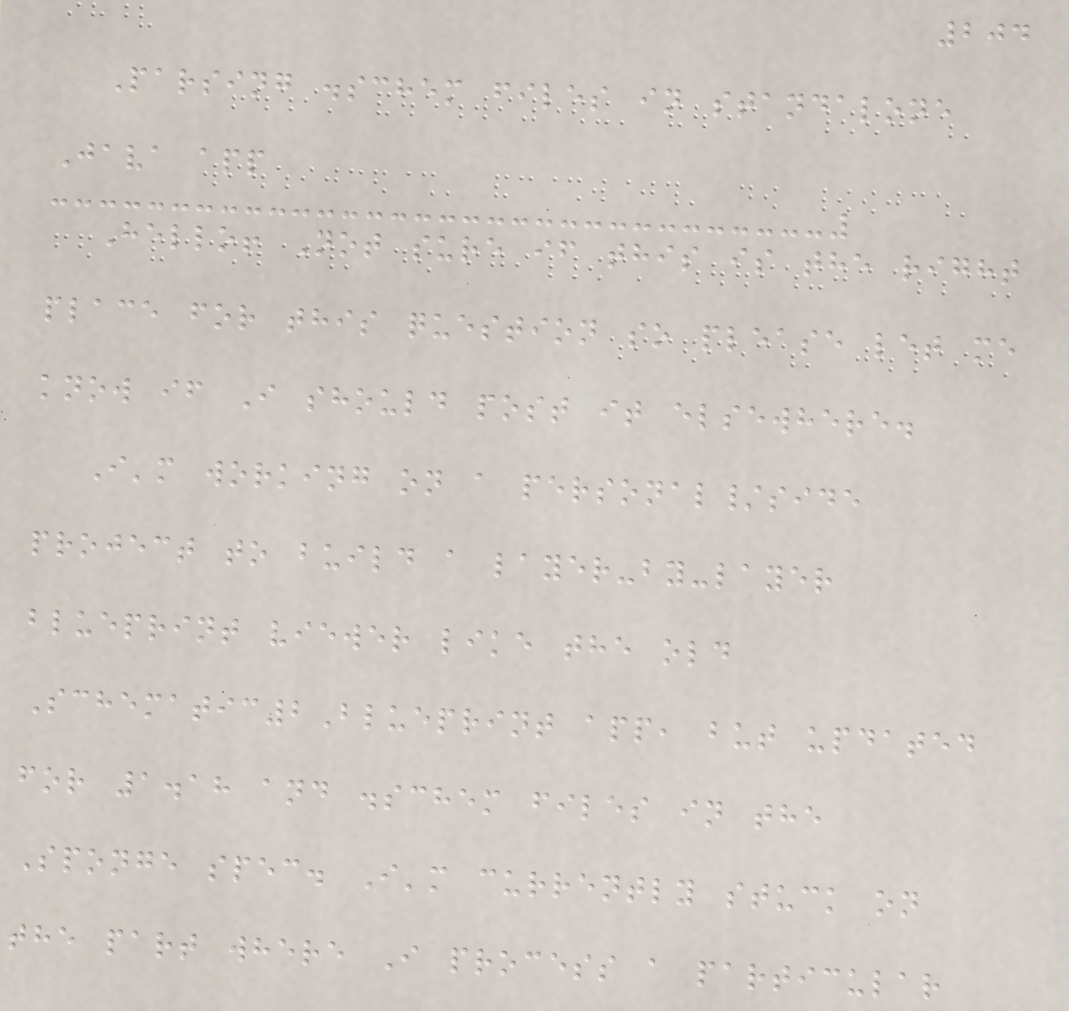204
Parsing .schem files in standalone
Java app
Hello! Not sure if this is the right
place for this question so please let me
know if I should post it elsewhere.
I'm working on a personal/side
project to build a layer-by-layer
blueprint viewer like the old
Schematic2Blueprint app, but updated
for 1.18 and .schem files in the
Sponge spec. I'm currently stuck on
the part where I process a particular
